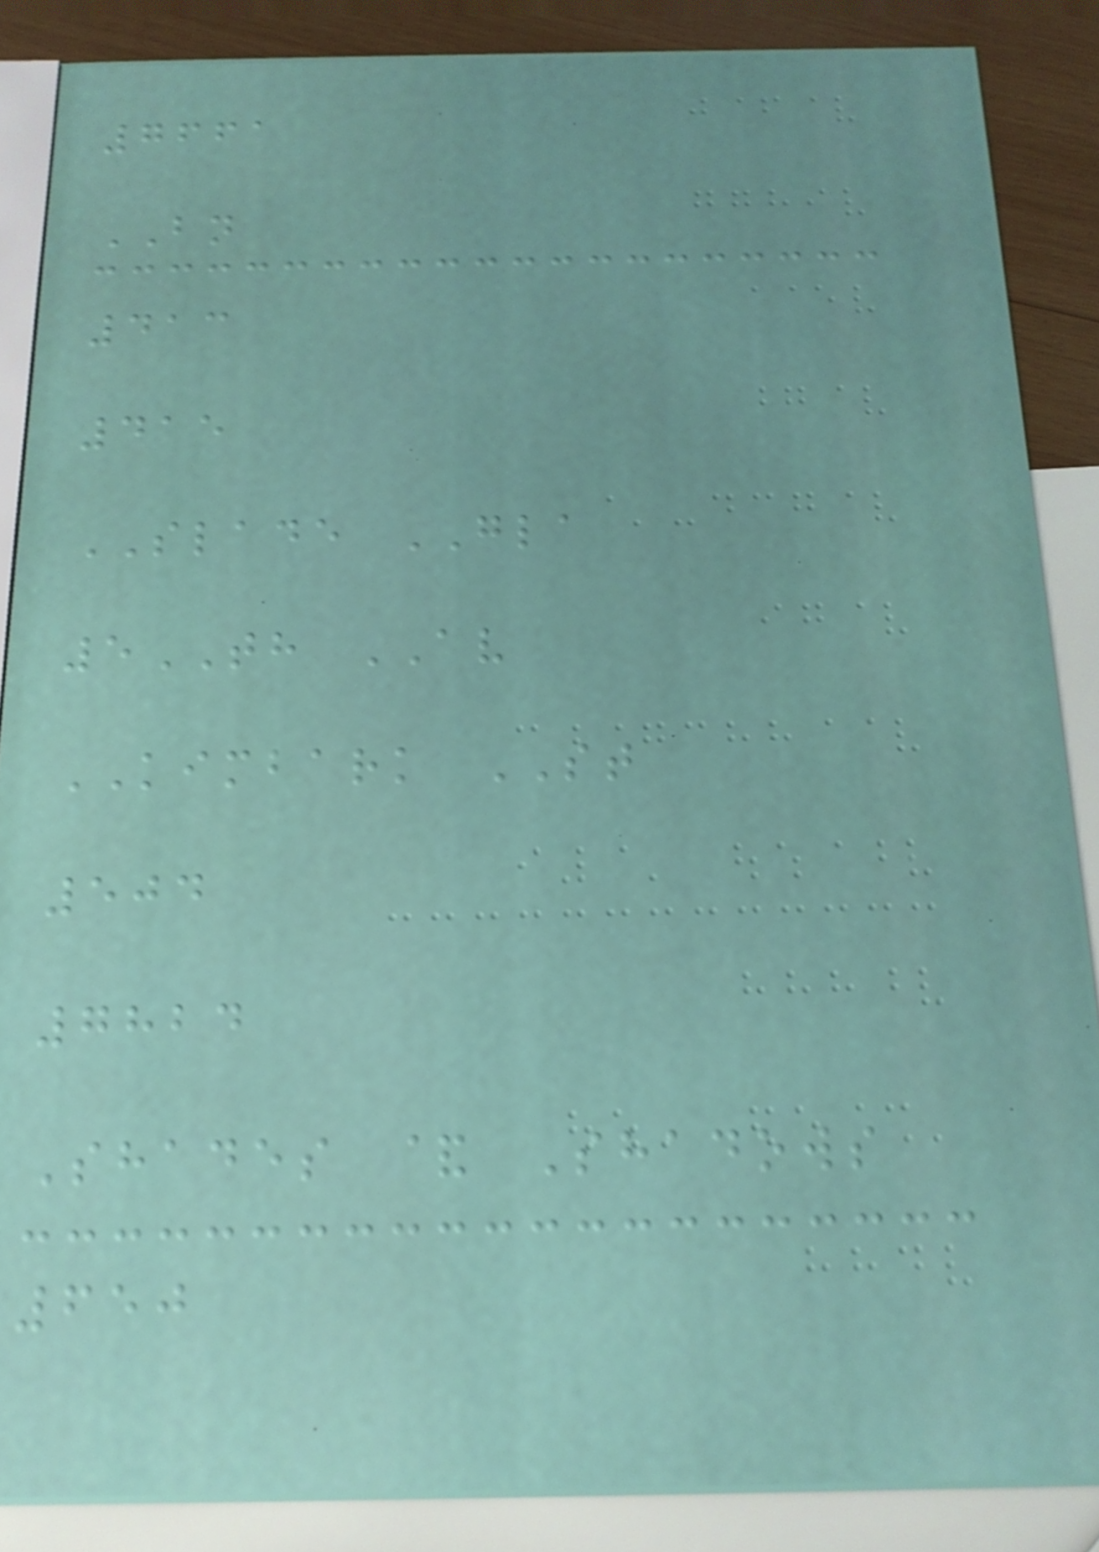7661
BN
413
415
SLADE GLA
5TH AV
KIMBARK ST
504
7824
Shades & Shadows
650
